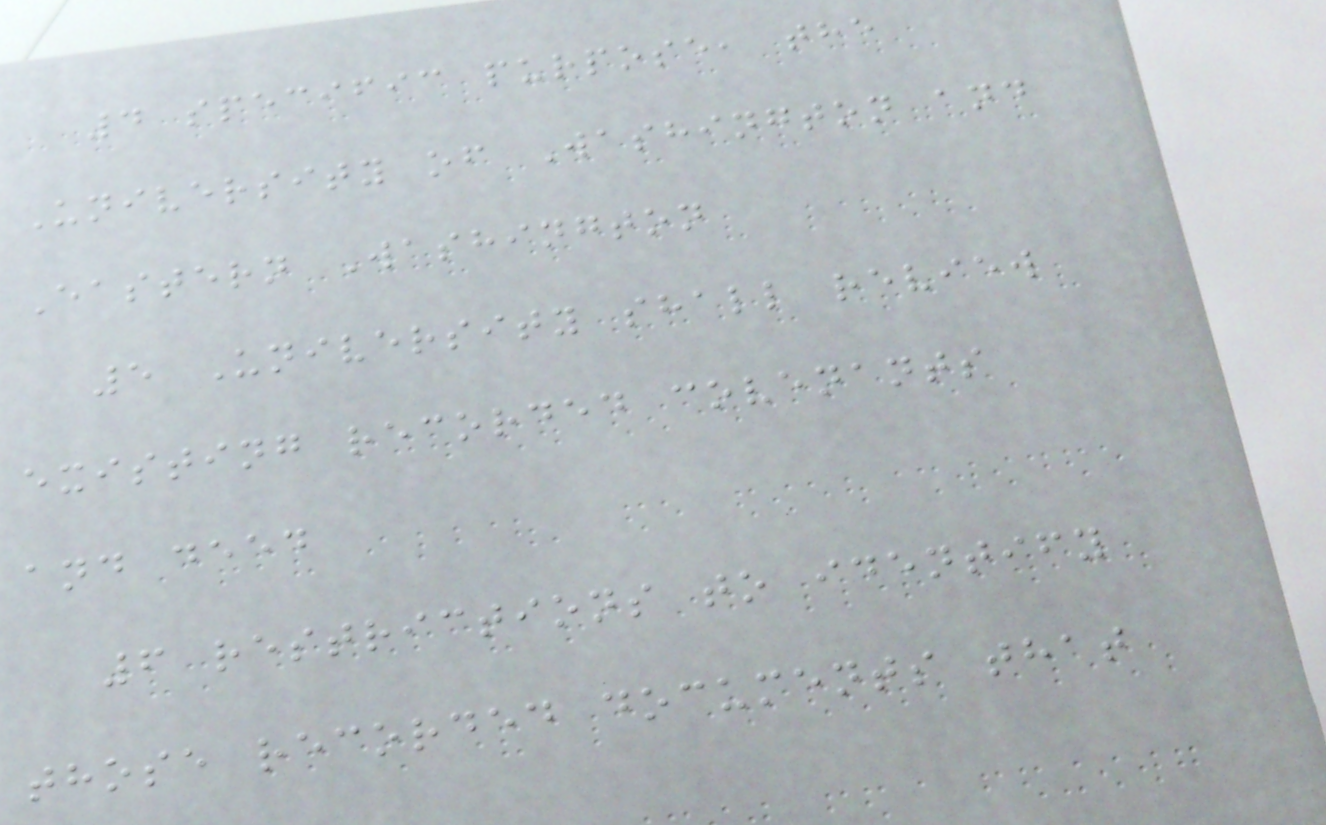4 specific purpose, the
University of Washington and
Eastern Washington
5 University shall review
existing recorded covenants
and deed
6 restrictions to identify
those recorded documents that
